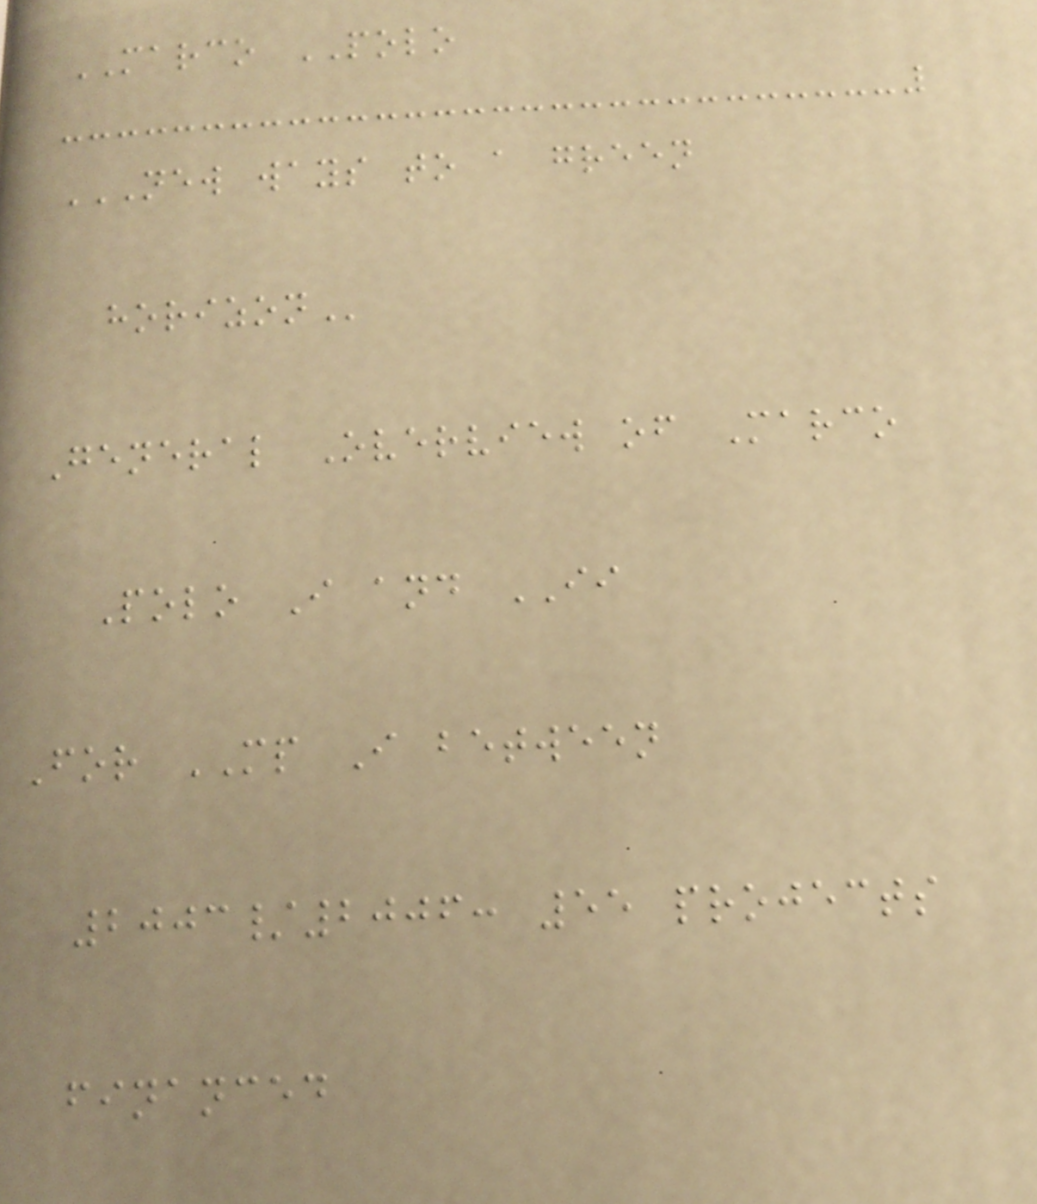MARCO POLO
NEW WAYS TO A GREEN
HORIZON
General Overview of Marco
Polo I and II
For MP I between
2003/2006: 55 projects
financed
